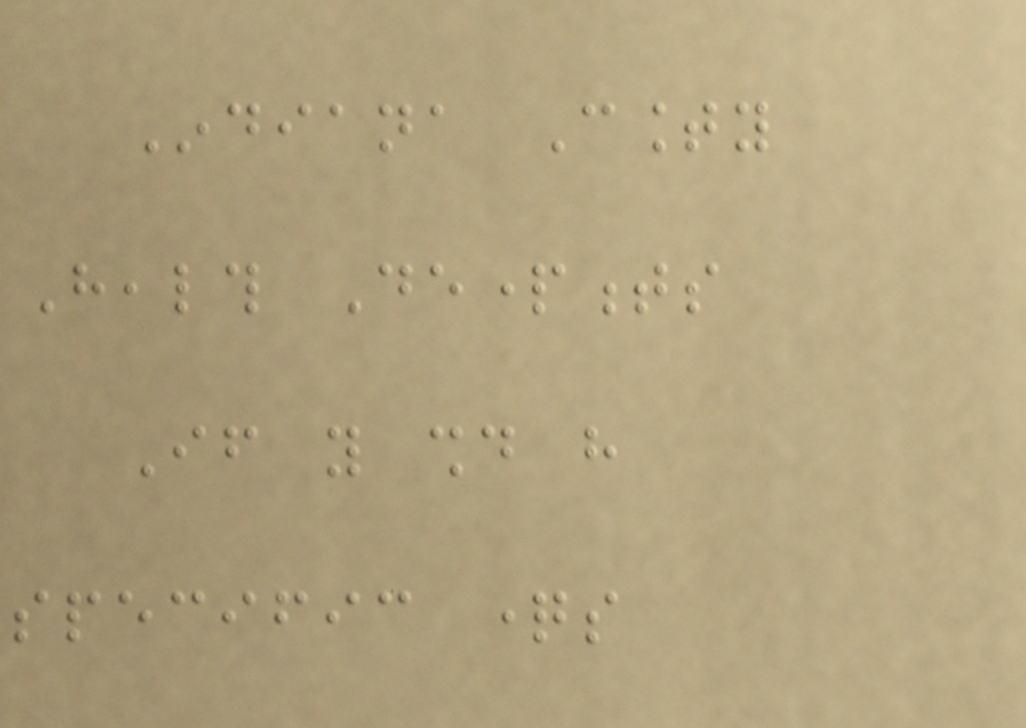Indiana County
Health Departments
If you should have
specific questions
